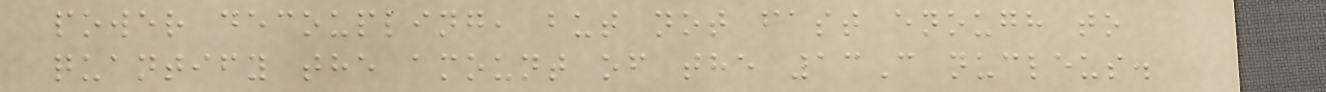power decoupling, but not fast enough to
quantify the amount of the 13C nucleus.
